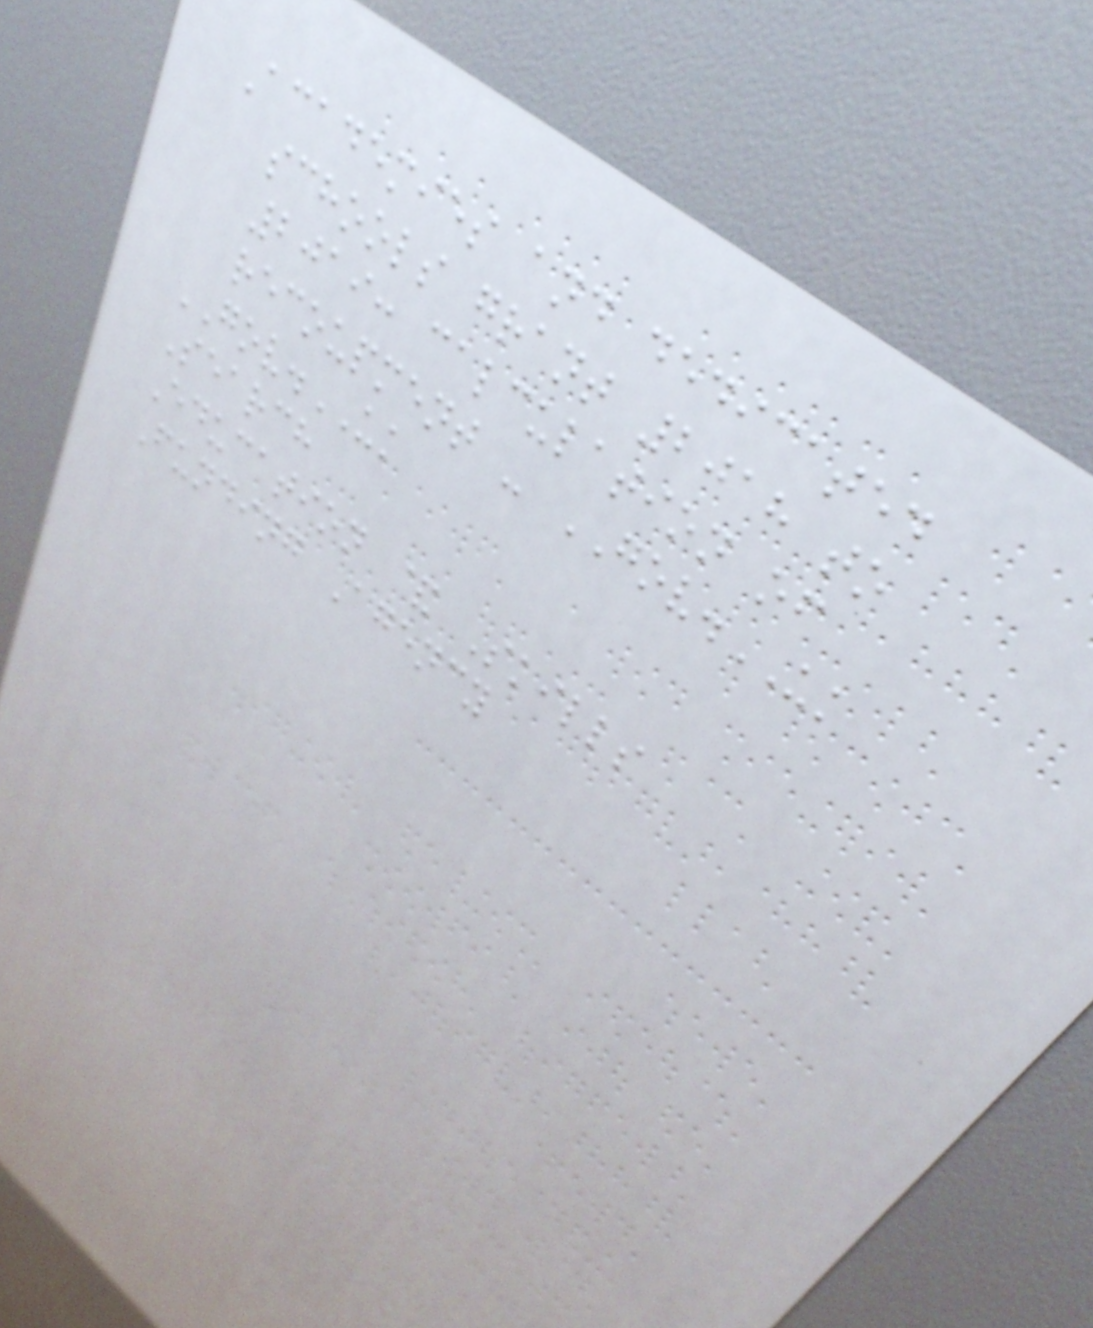Academies and dedicated
schools grant 2018 to
2019: calculation of
recoupment - GOV.UK
GOV.UK
Search
Education & Skills
Funding Agency
